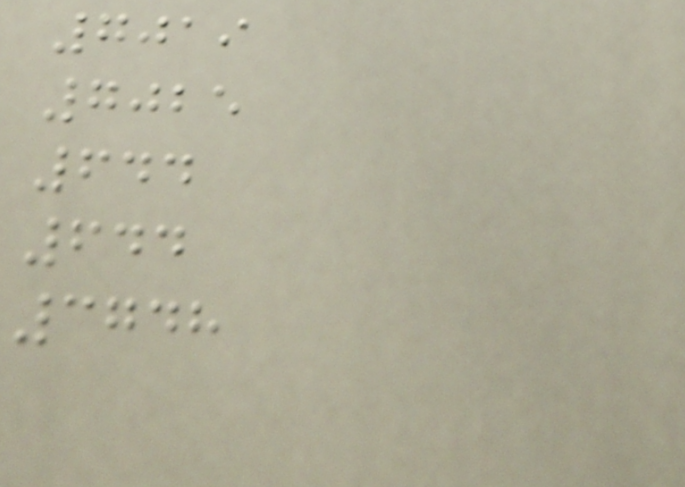7019
7025
644
644
3748
